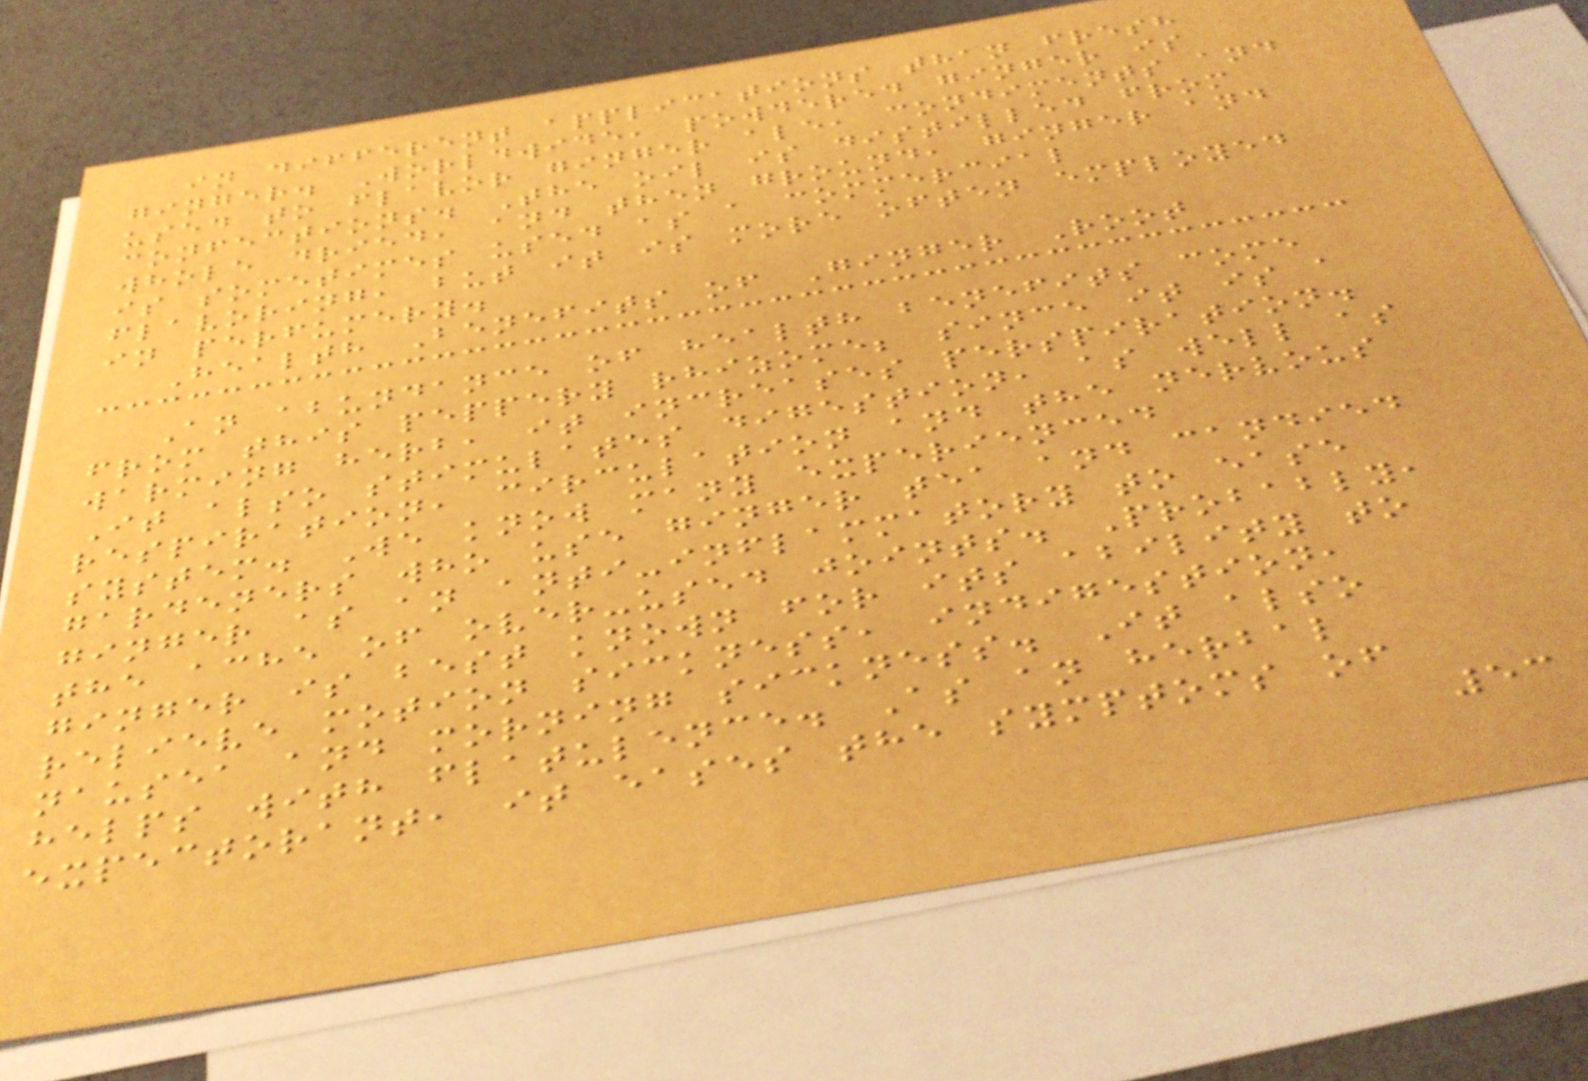in different applications than fresh
ginger. Worldwide, powdered ginger is
used to flavor ginger ale, condiments and
confections. The oil is distilled from
whole dried, and then ground, ginger and
is sometimes used as a commercial
flavoring, but it is more often employed
in perfumery.
Health Benefits of Ginger Root
An abundance of health benefits come
from this peppery rhizome; since it is a
warming herb, it increases perspiration.
It also stimulates digestion, as well as
respiration, circulation and the nervous
system. We know many experienced
gardeners who use ginger tea and candied
ginger as an anti-inflammatory to ease
the ache of over-used joints. Probably,
ginger is best known for its ability to
relieve motion sickness, indigestion,
nausea and morning sickness. It also
helps with flatulence. As an herbal
expectorant, it eases the symptoms of
53
